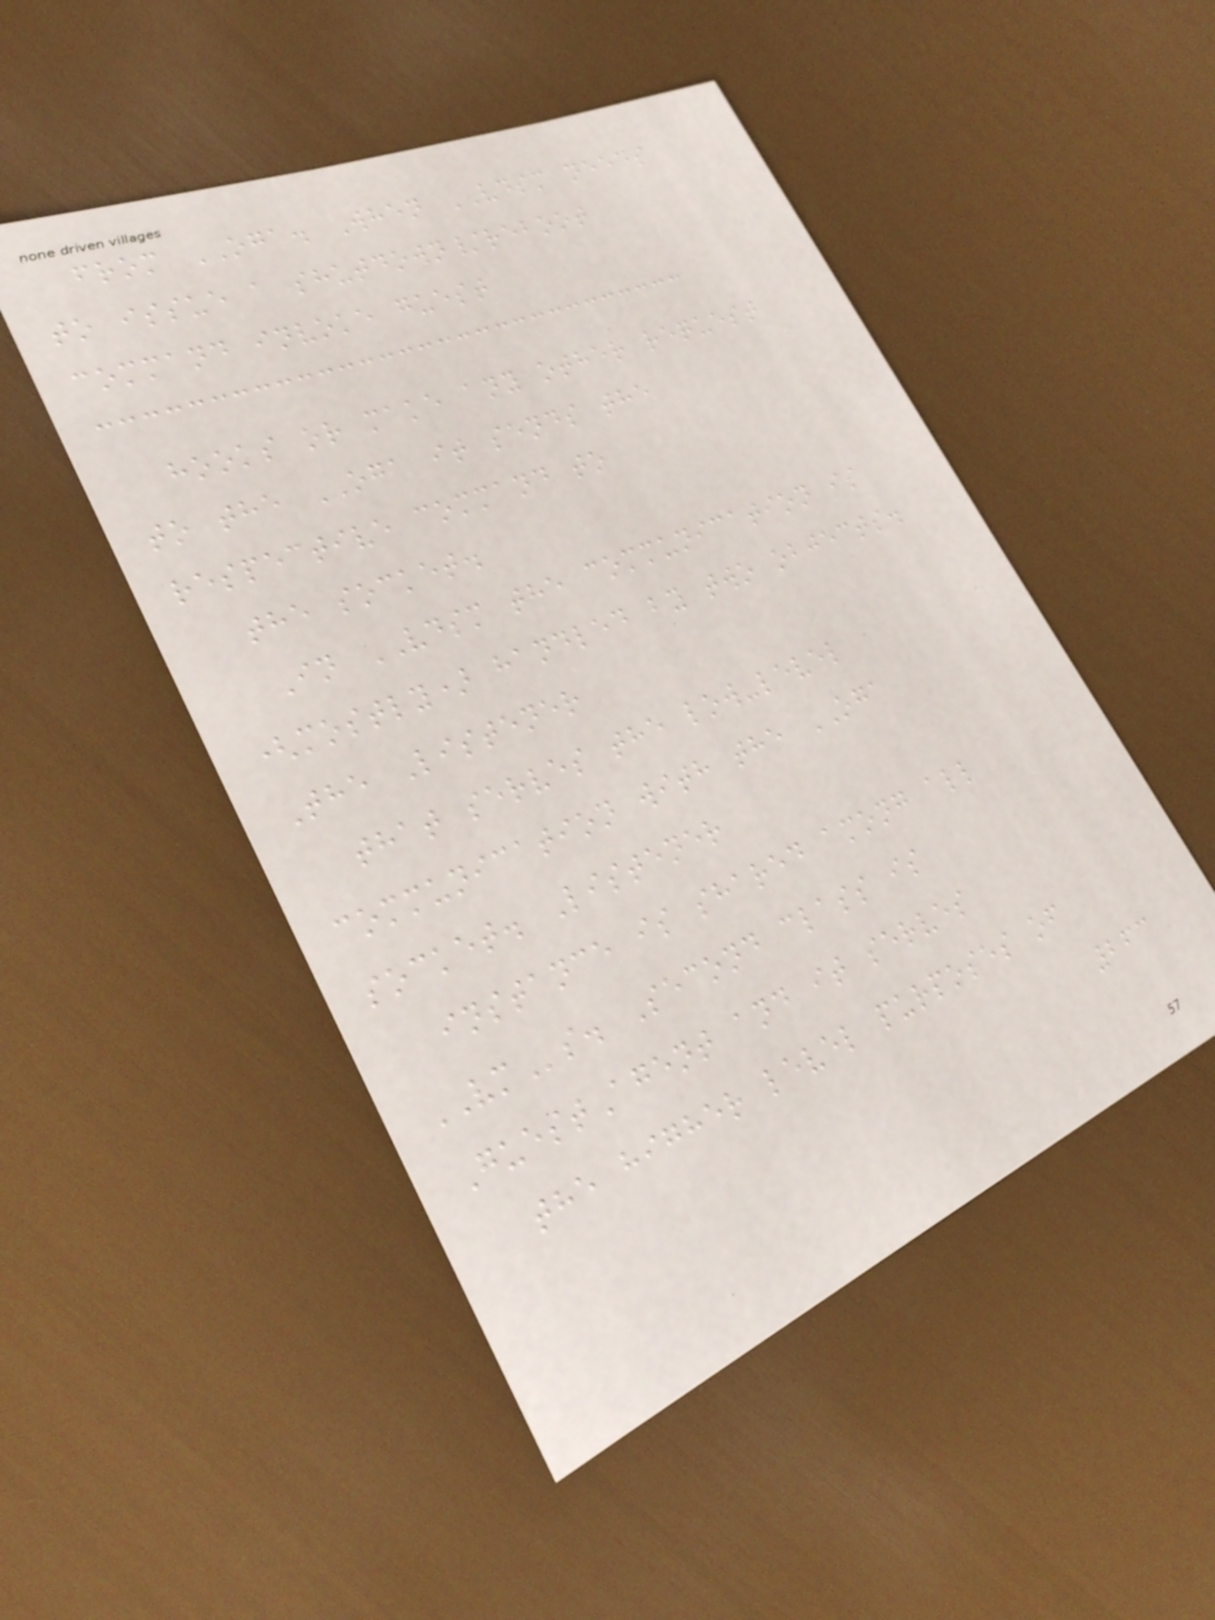from OGA. When VDSM needs
to issue a shutdown/reboot
command invoke guest
hooks or make any other request
to the OGA it sends the
respective command to
the socket.
In VDSM the communication is
(mostly) handled by two objects.
The Listener
that serves the low-level
communication with the OGA
socket. Listener
instance is shared among all
VMs. Second class is
GuestAgent and it serves
the higher level purposes of
263
